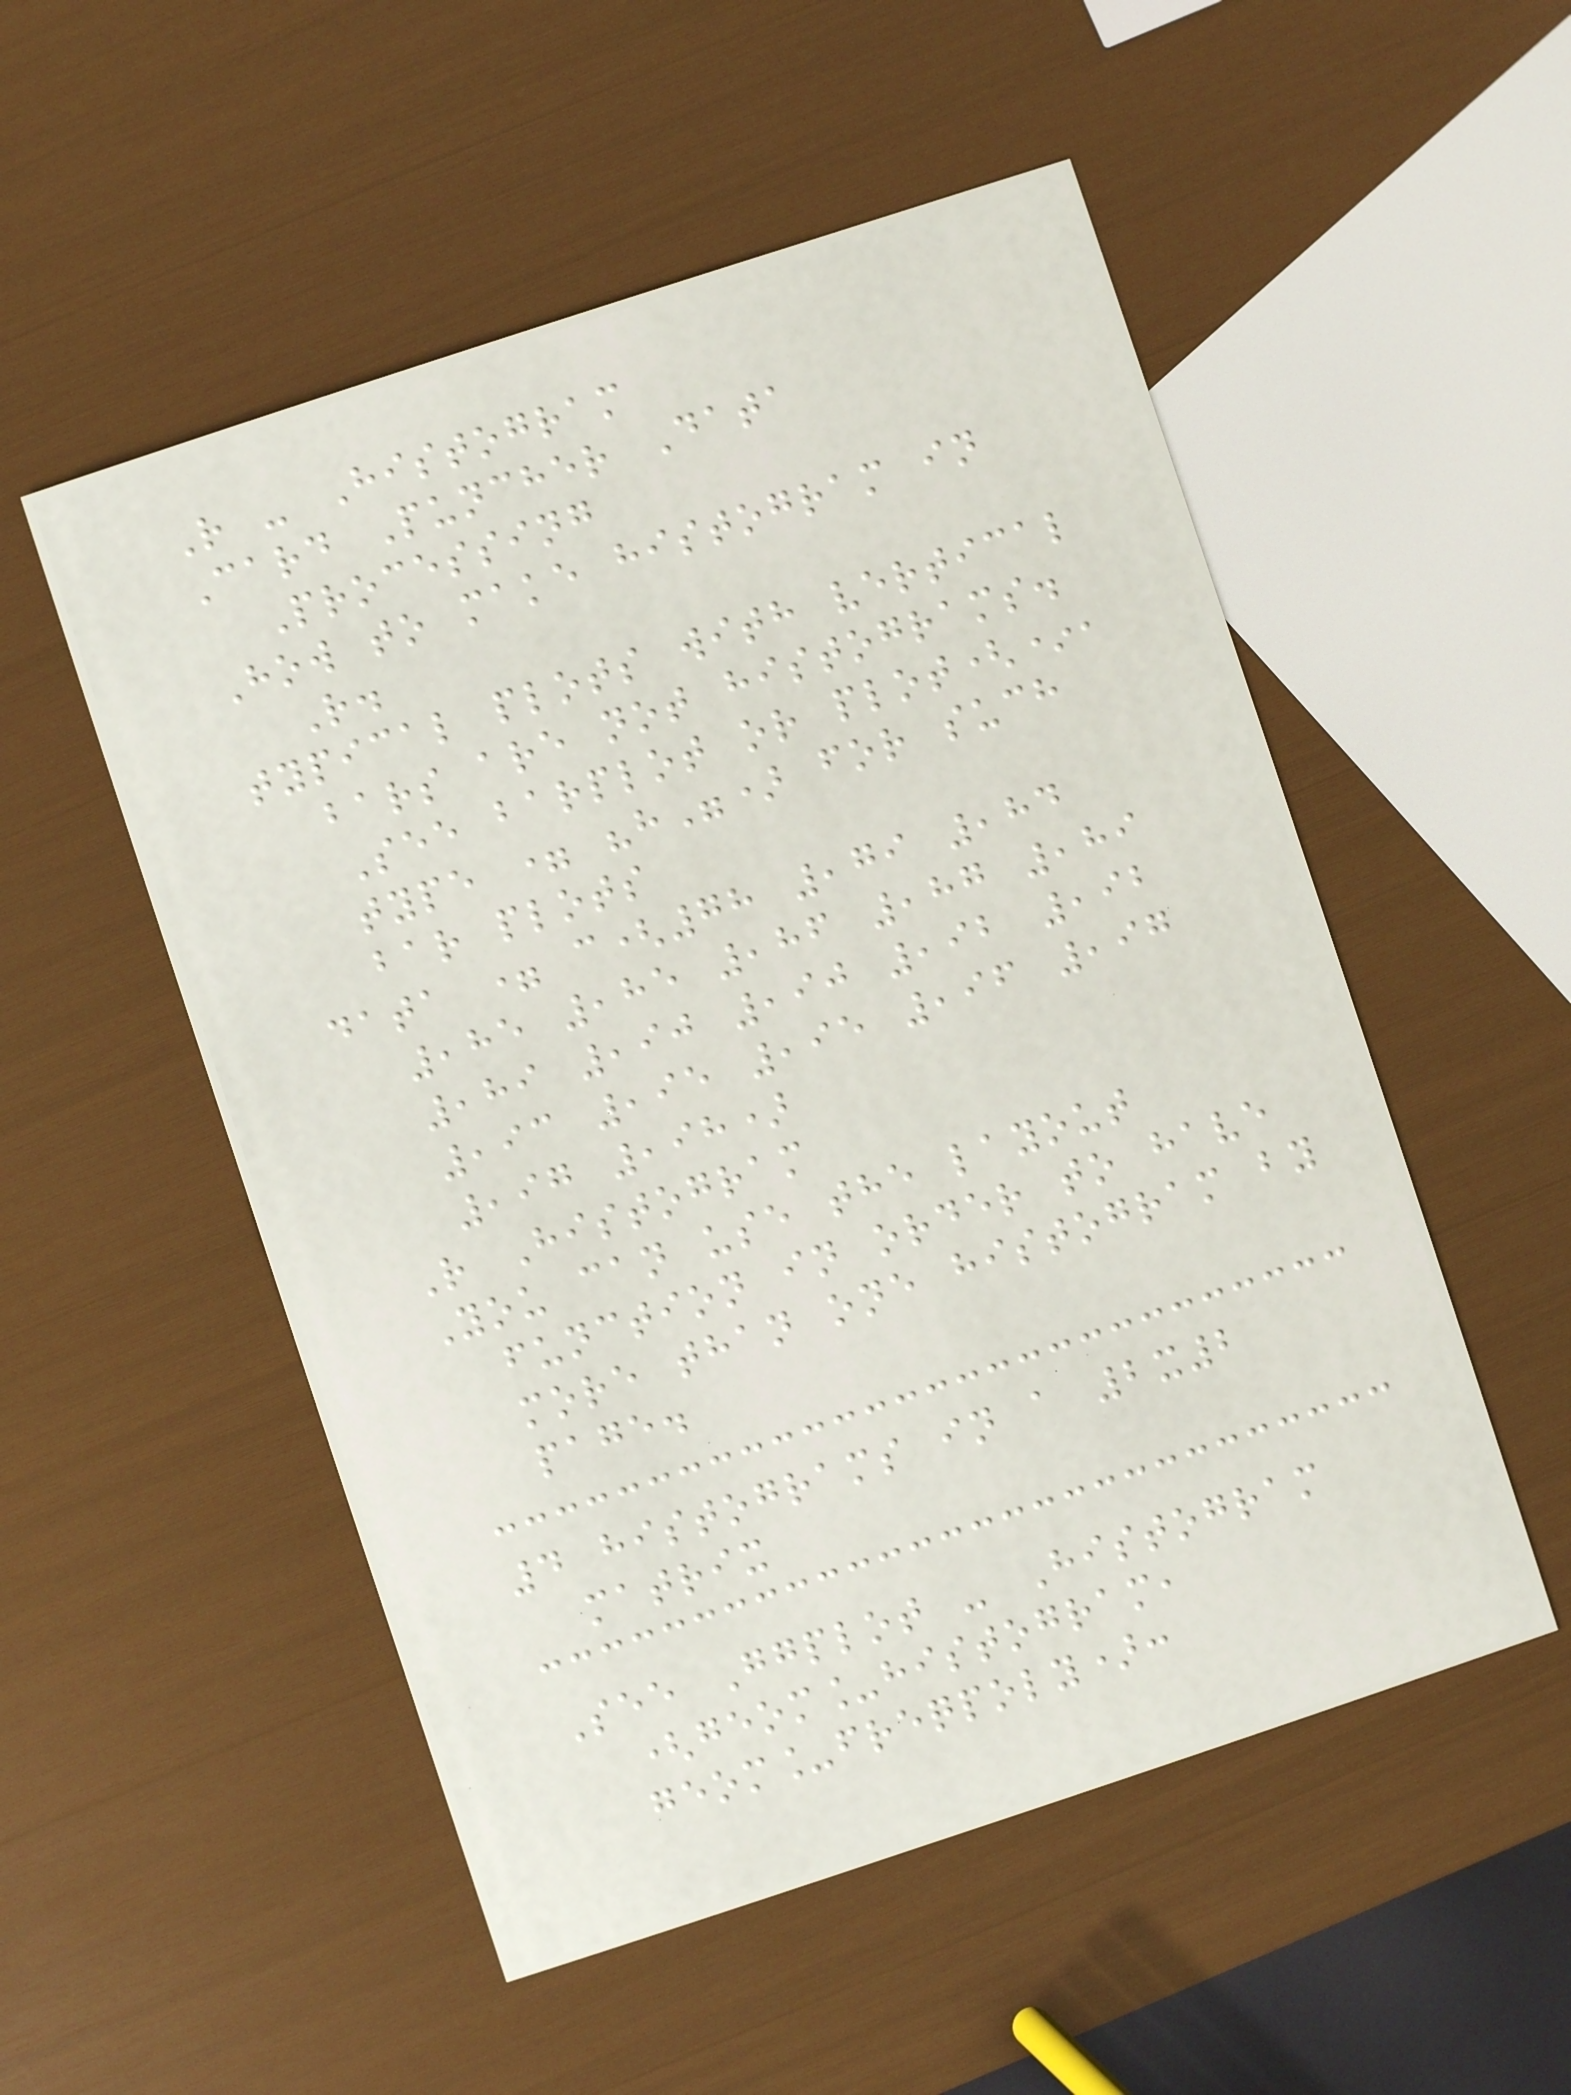R - Histogram
Card Puncher Data
Processing
How to make histogram in
R.
typical plots with vertical
bars are not histograms.
See barplot or plot(*,
type = "h") for such
bar plots
data = c(78 ,79 ,84
,85 ,85 ,86 ,87 ,89
,89 ,90 ,90 ,92 ,92
,93 ,95 ,95 ,96 ,97
,97 ,98)
R Histogram
You can use the layout
function in order to have
more than one histogram by
page.
4 histograms in a 2x2
matrix
See Ggplot - Histogram
(geom_histogram,
geom_freqpoly):
